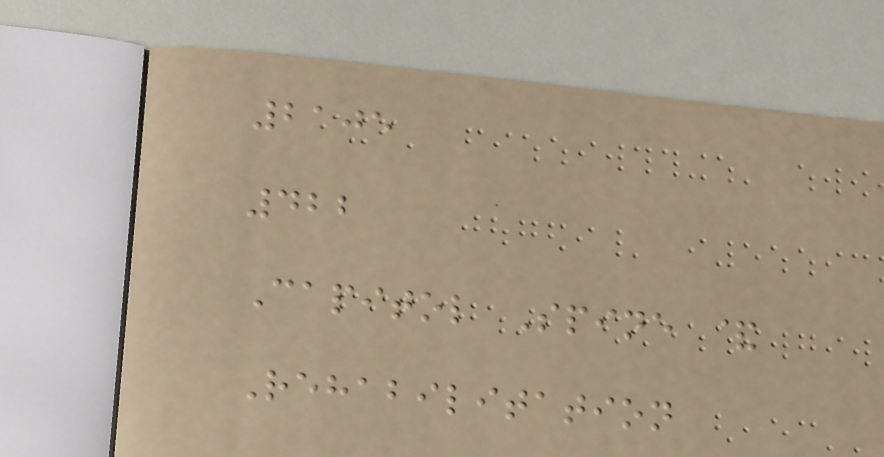2105
422
Capitol Spine &
Rehabilitation
